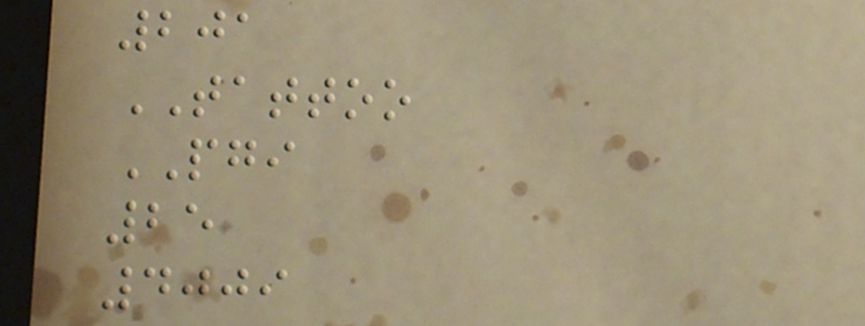201
TATTOO
PGI
25
4009
